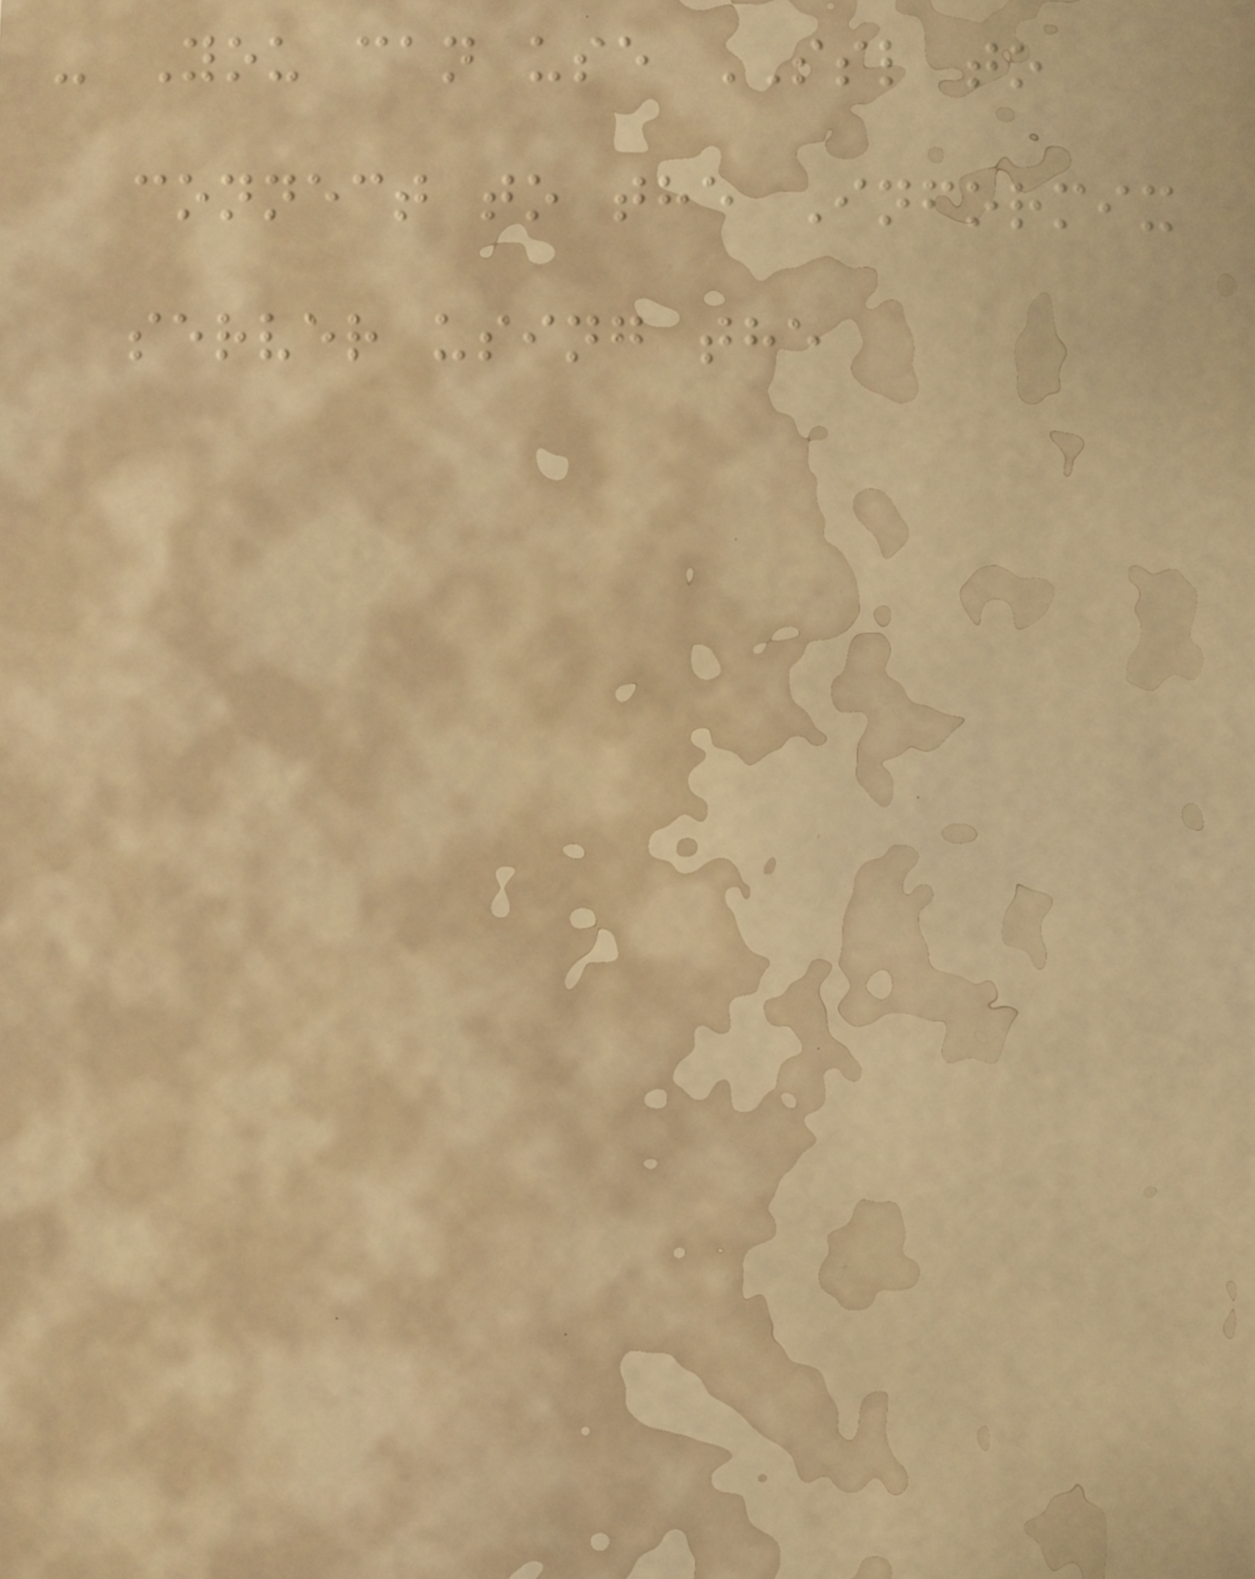- You can use SSL to
connect to the Informix
server using the
